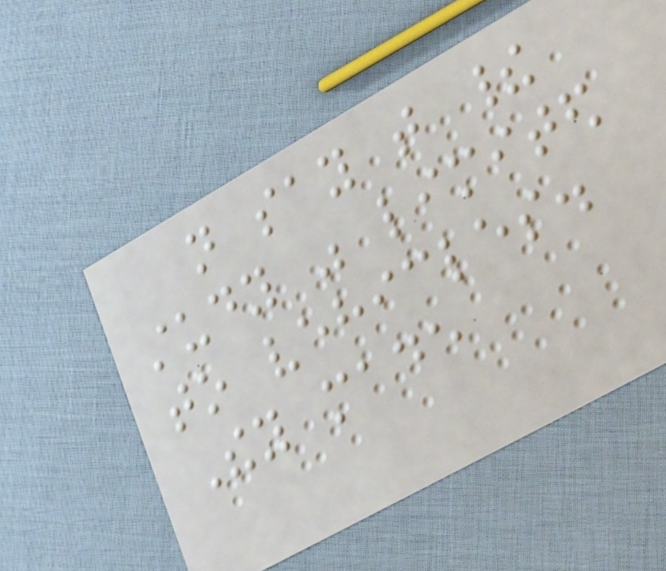not say that their
study was limited
to vehicles.
They made
